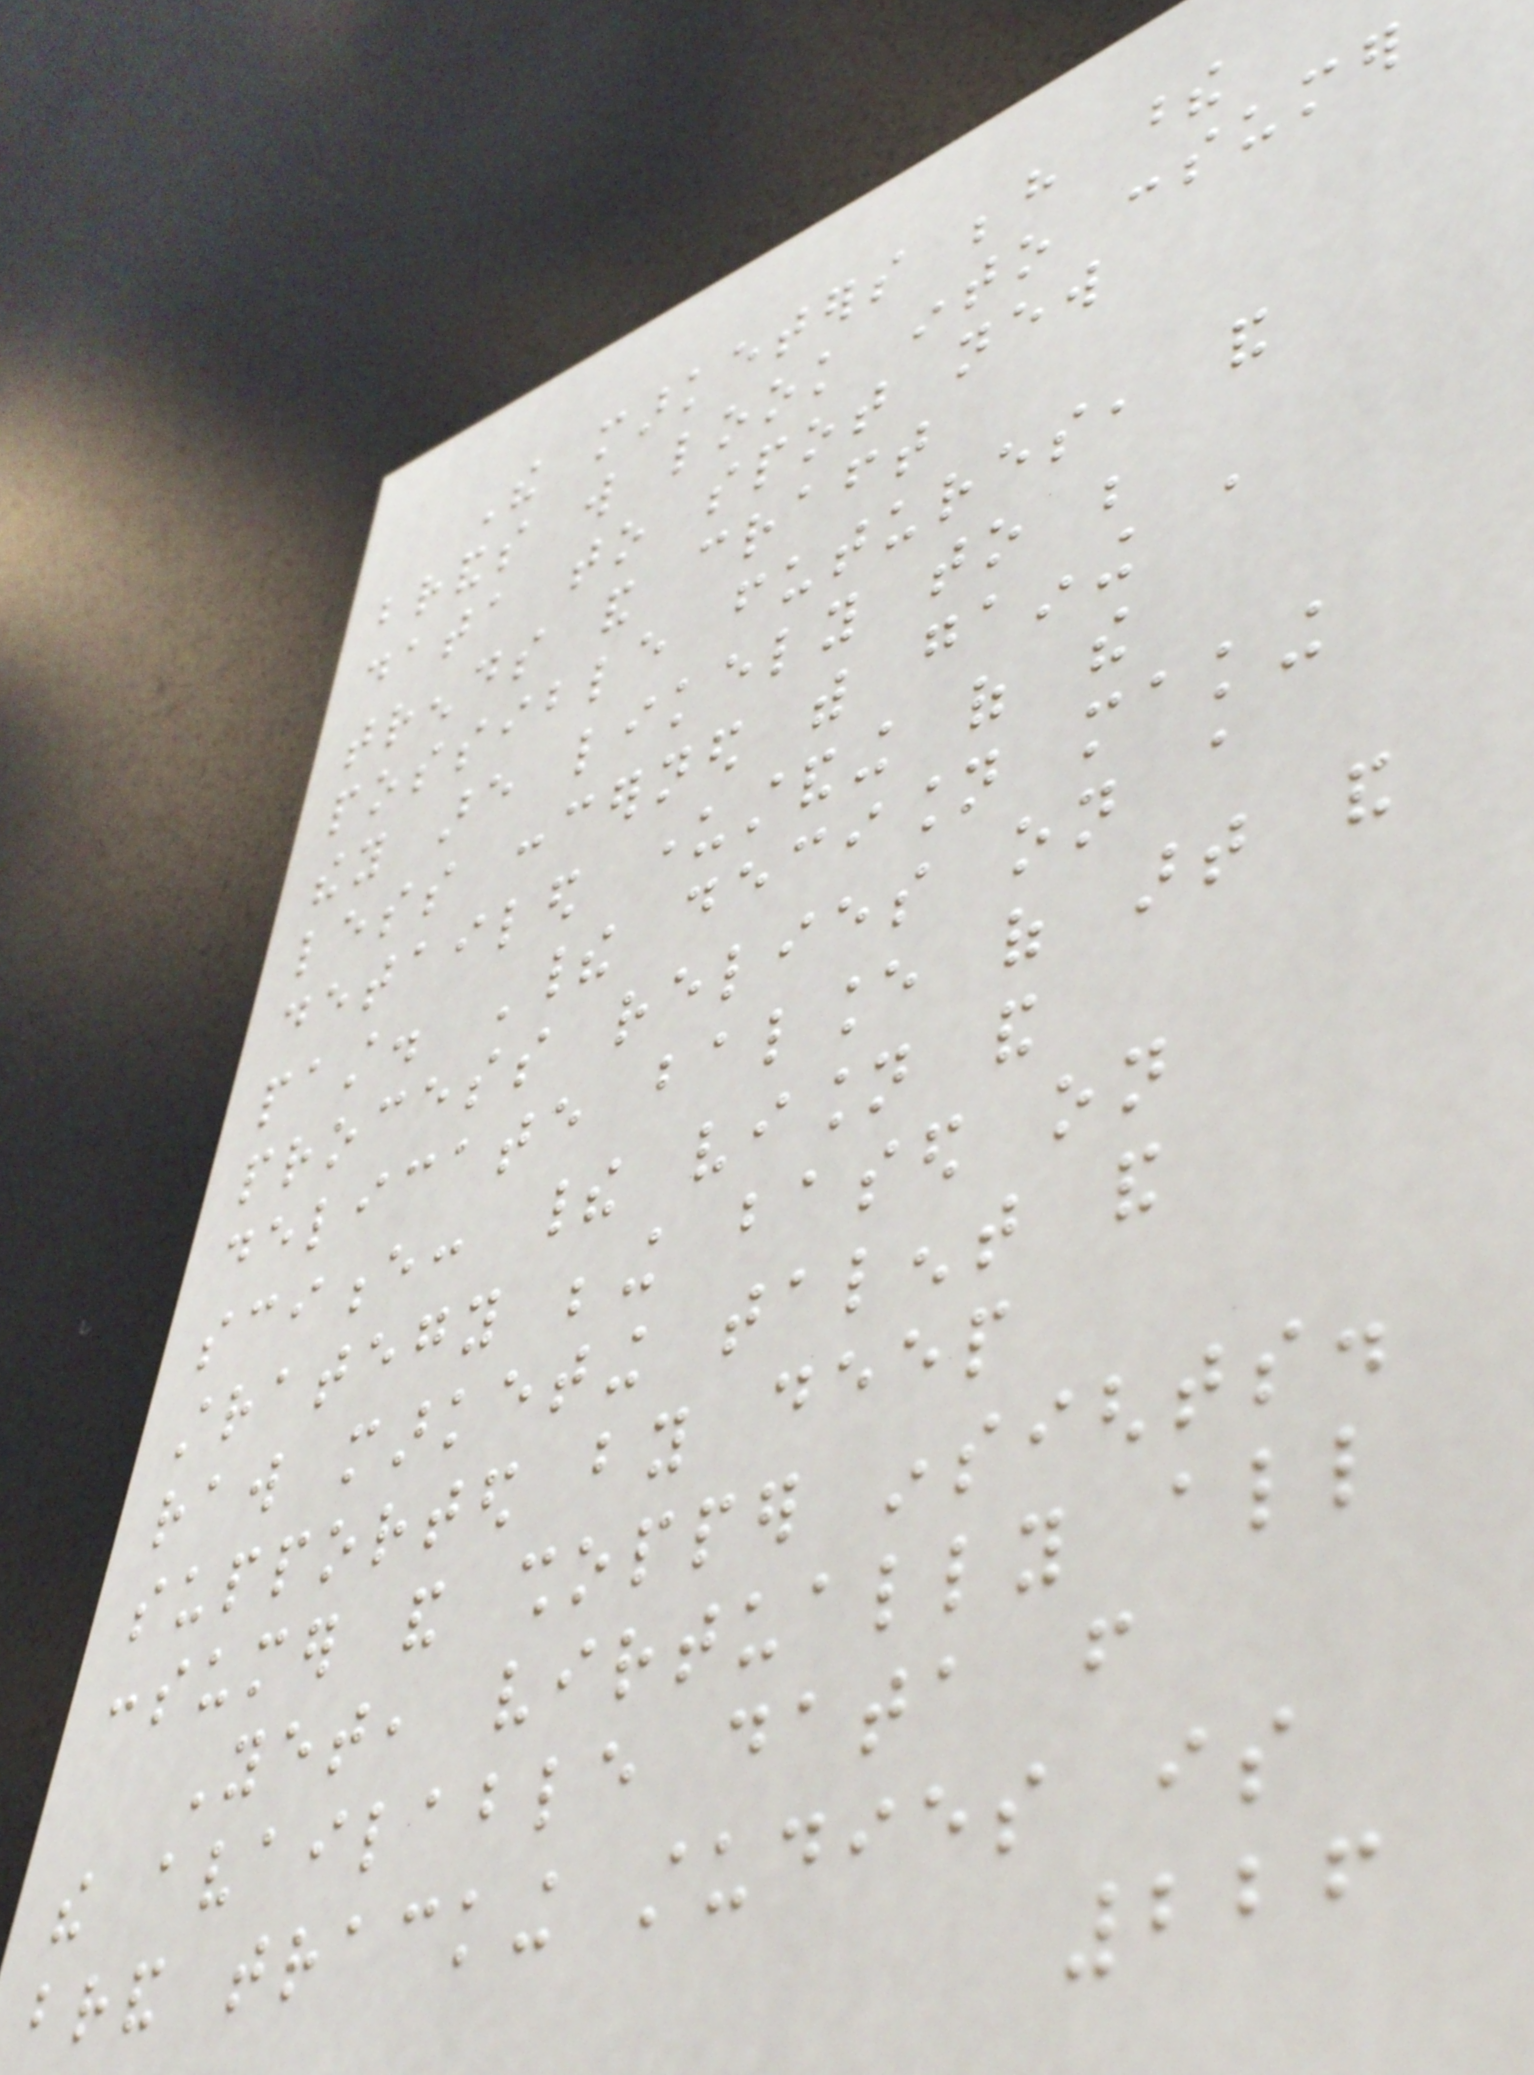The marketers behind these
brands will look into consumer
data to spot new
trends and craft
possible futures, and
they are likely to be
less concerned with gaining a
detailed understanding of the
past. Their decision making
process relies on a
delicate balance of art and
science: their vision and
strategy being based on
raw marketing talent and
supported by deep
consumer and shopper insights.
Yet, virtually all
the available data from
brand tracking studies is
226
